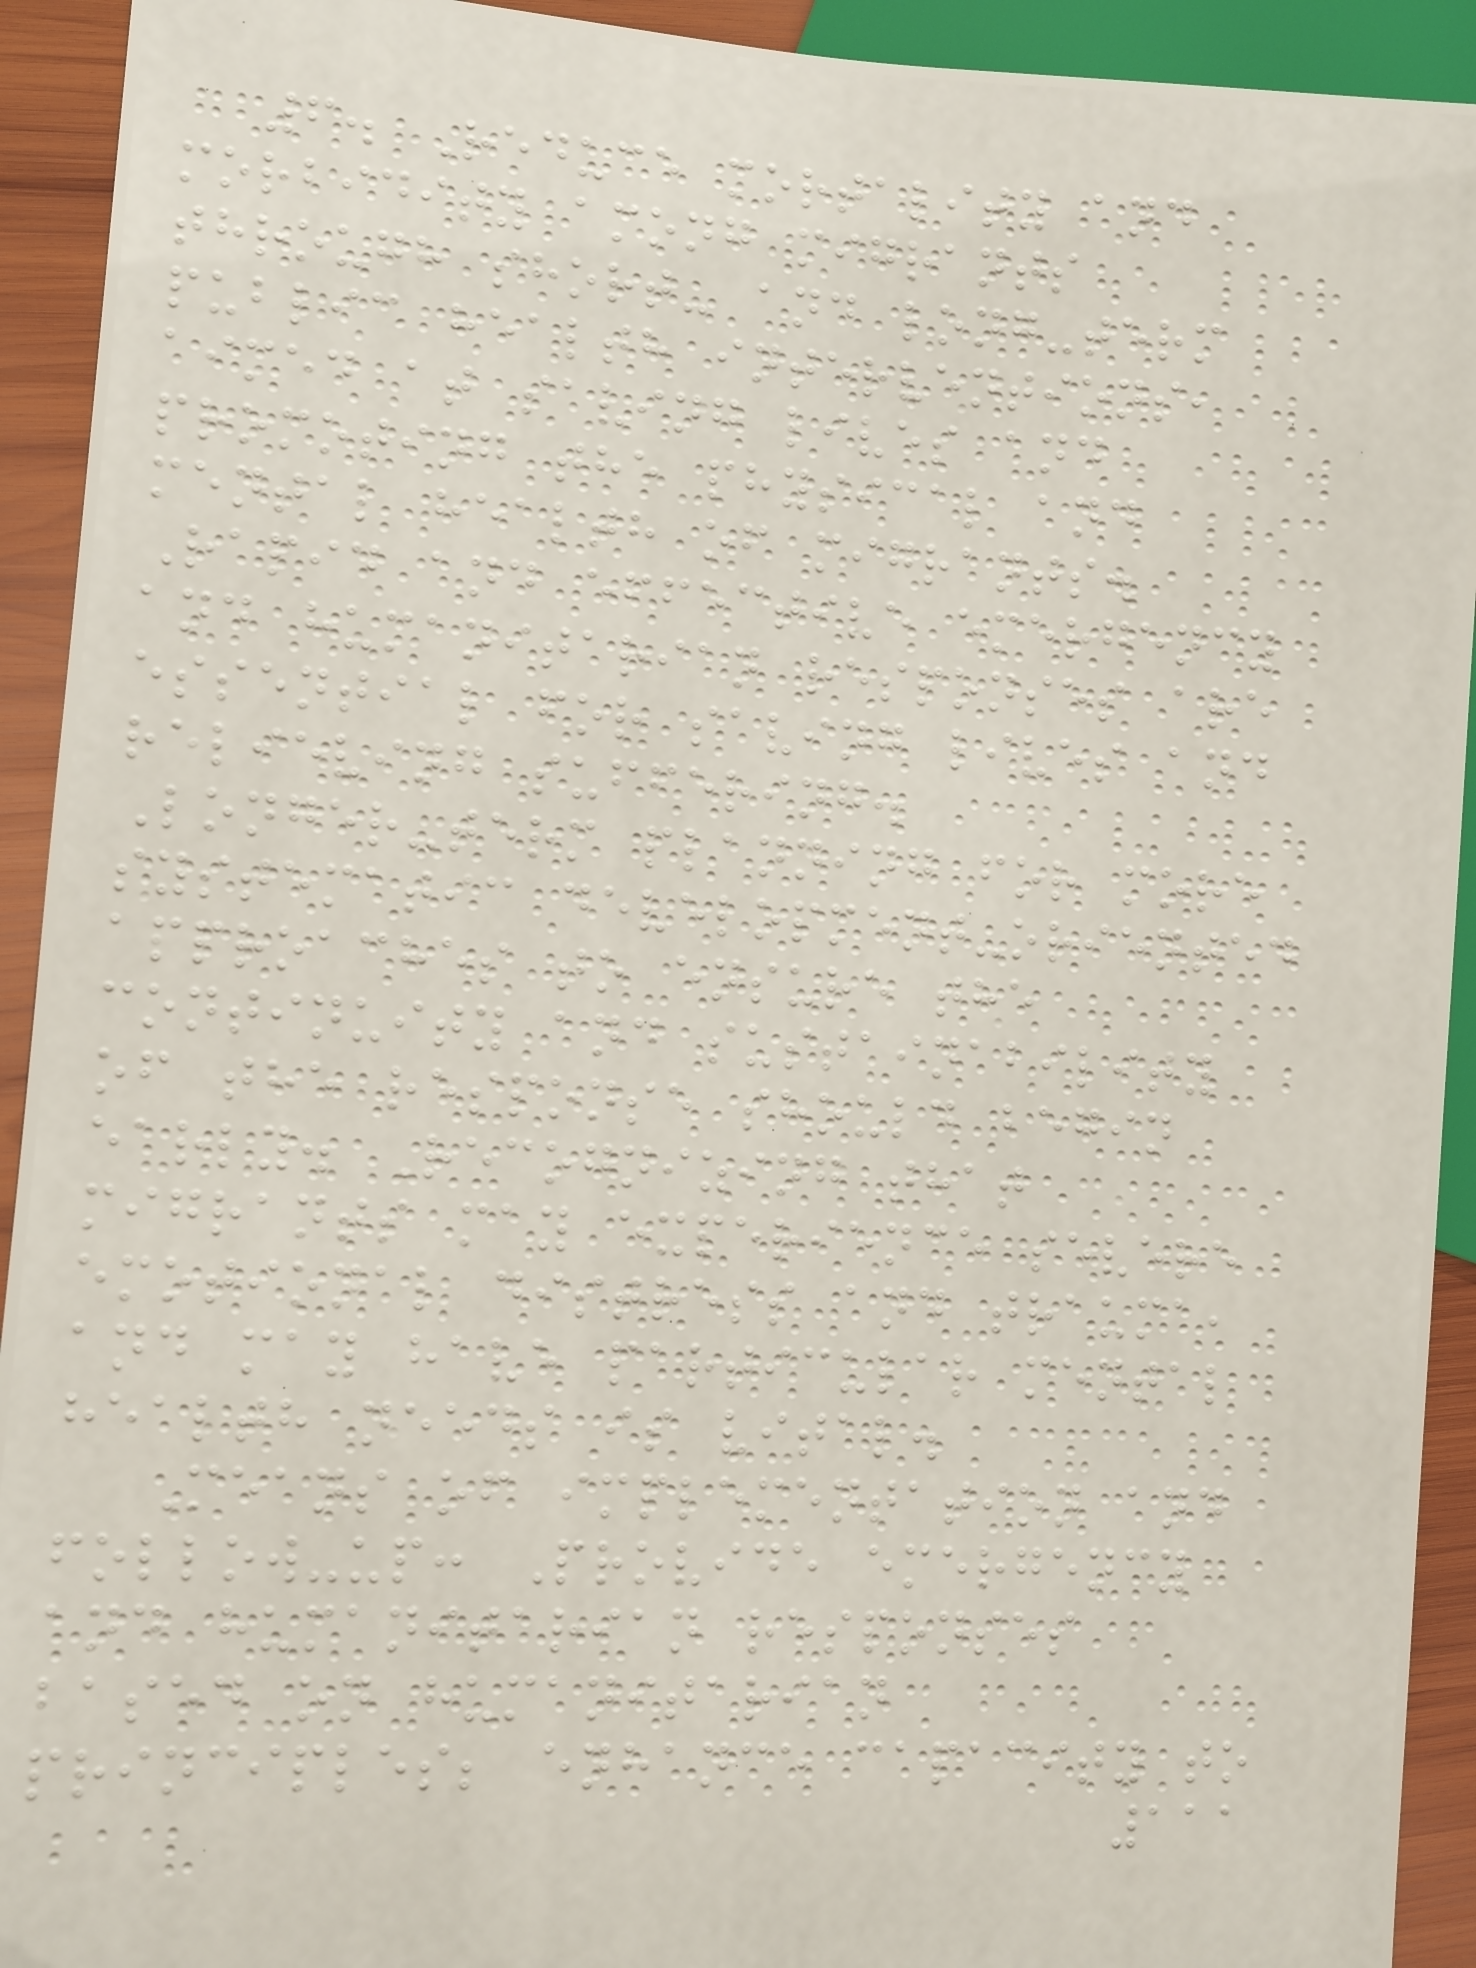6. Reduce mortality and
morbidity among migrants
through short- and long-term
public health interventions,
aimed at saving lives and
promoting the physical and
mental health of migrants.
Rapid and effective emergency
and humanitarian responses are
essential for saving lives and
relieving suffering.
Longer-term planning for more
systematic development-oriented
approaches to ensure the
continuity and sustainability
of the response should begin
early. Recognizing that
migrants may experience severe
emotional distress and trauma,
and may have particular mental
health needs is vital.
Means of implementation and
follow-up: Provide emergency
and humanitarian responses
based on humanitarian
principles; enhance capacity to
111
